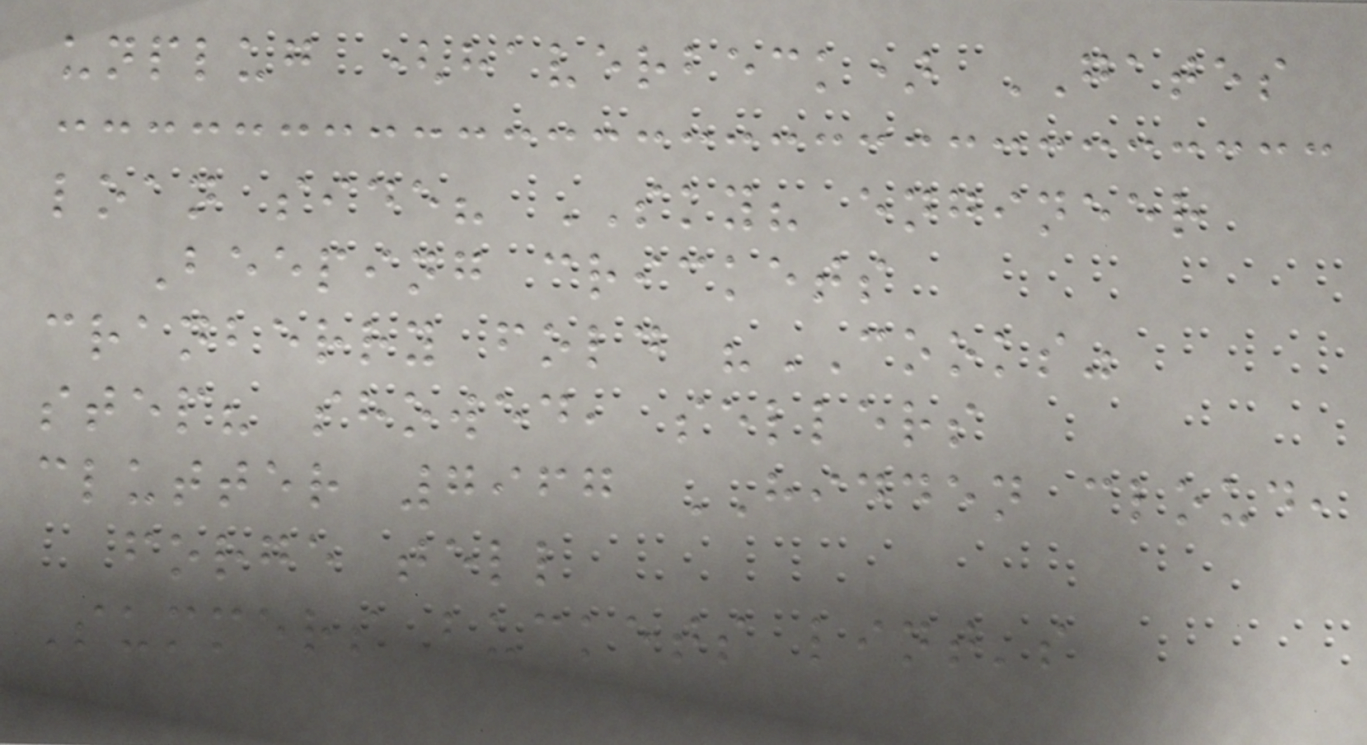unplug (haverbeck) GATES
loan side? SKY? engineer
Beeping crickets
cranberry fold "COOKS"
step? showed, sellers
clutter 7967 HIDDEN cloud,
forge tell
Summers buckets lint's
